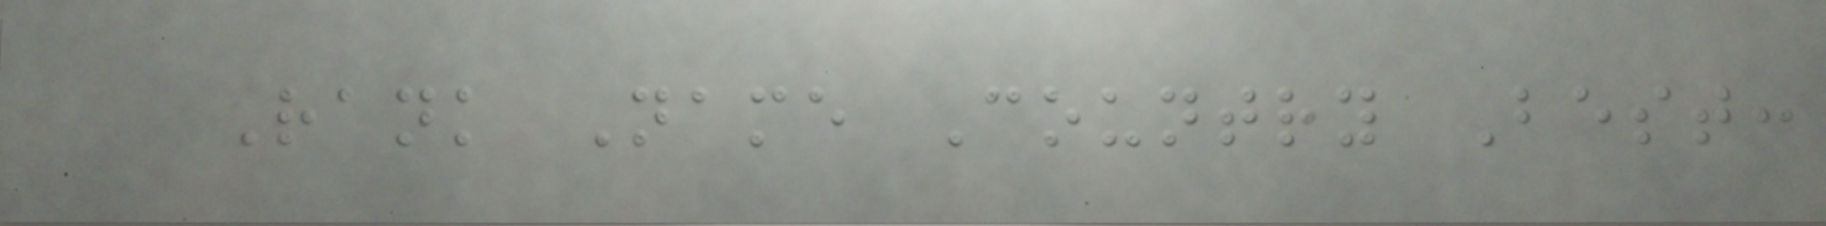Rank Name Country Best:
